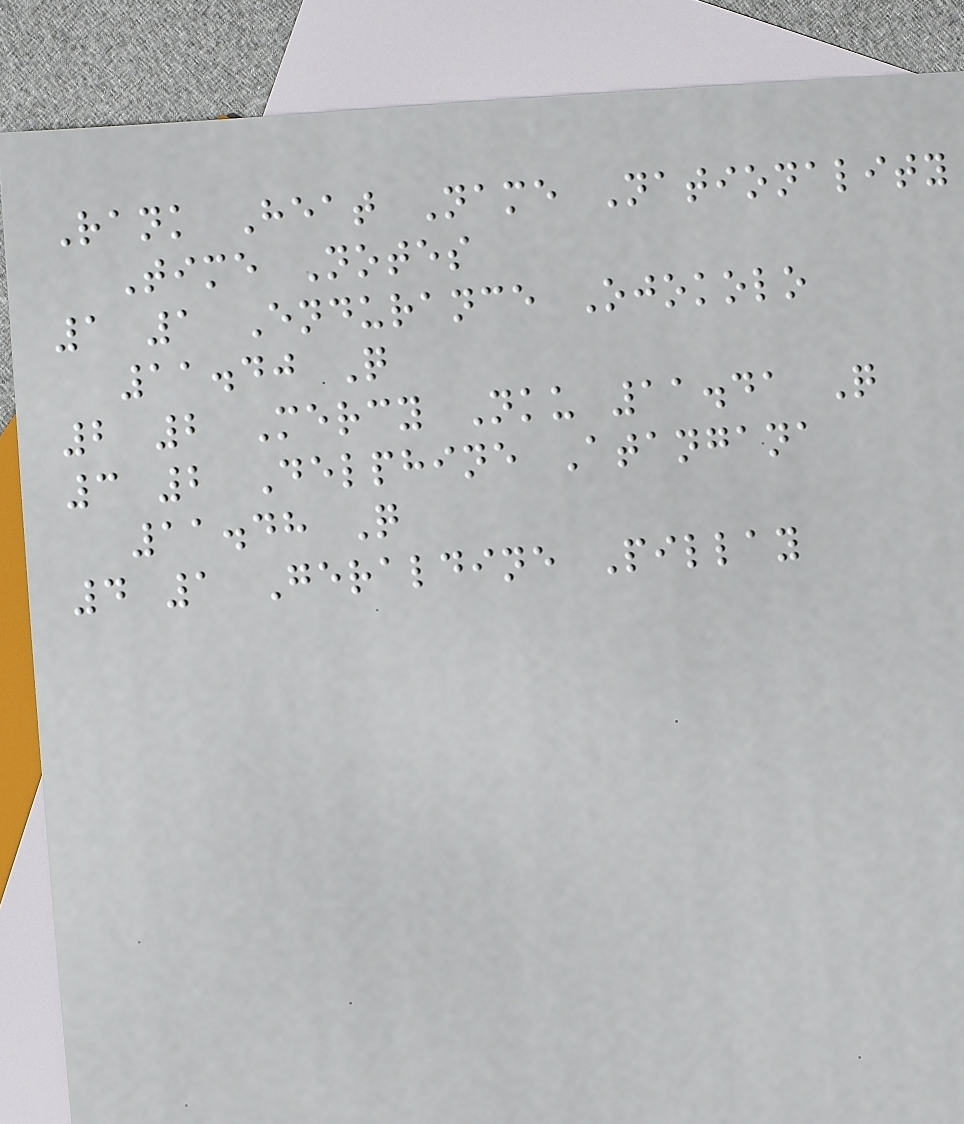Rank Heat Name Nationality
Time Notes
1 1 Endurance Ojokolo
11.40 Q
2 2 Mercy Nku 11.41 Q
3 2 Delphine Atangana
11.48 Q
4 1 Geraldine Pillay
